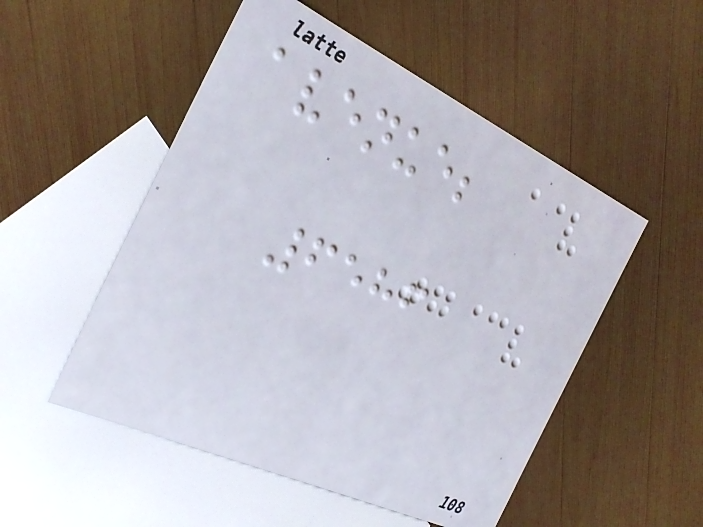avenue;
6586
